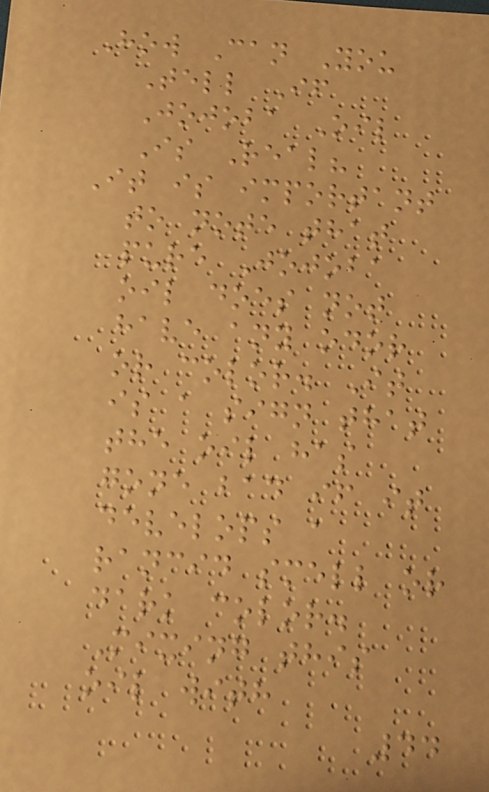How Can You
Tell If
Jojoba Oil
Is Real?
It is important
to note that
pure Jojoba
oil does not
have any odor
or color. It
is a sign that
the oil has
gone bad if it
develops a
rancid smell or
dark color.
Mixing this
oil with
44
